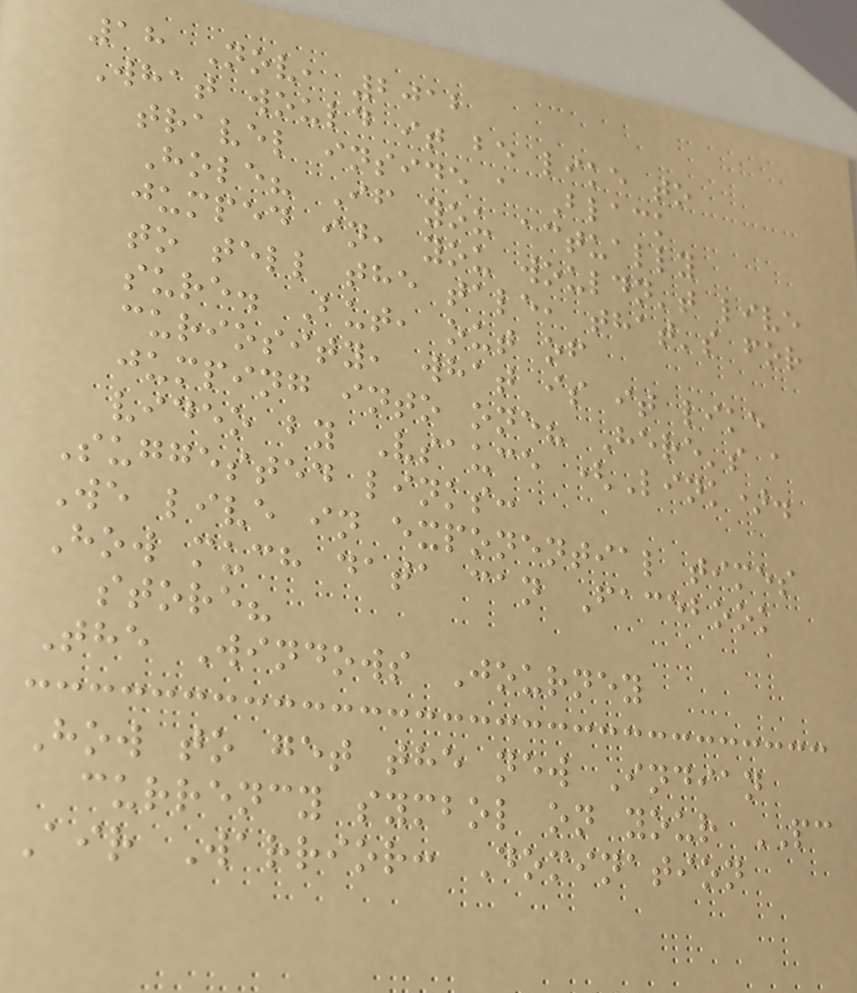18 Nov, 2012
What would it be like to
travel inside a Black
Hole? If you actually
jumped in, you wouldn't live
to tell the tale, that's for
sure. But, out of
curiosity, what is it like
jumping into one? Here's a
video by Vsauce (Link).
Suggested links:
We live in exponential times
How much data can Facebook
store?
The Windows Journey
How to get the new Indian
currency symbol on your PC
Air Warrior: Domination
